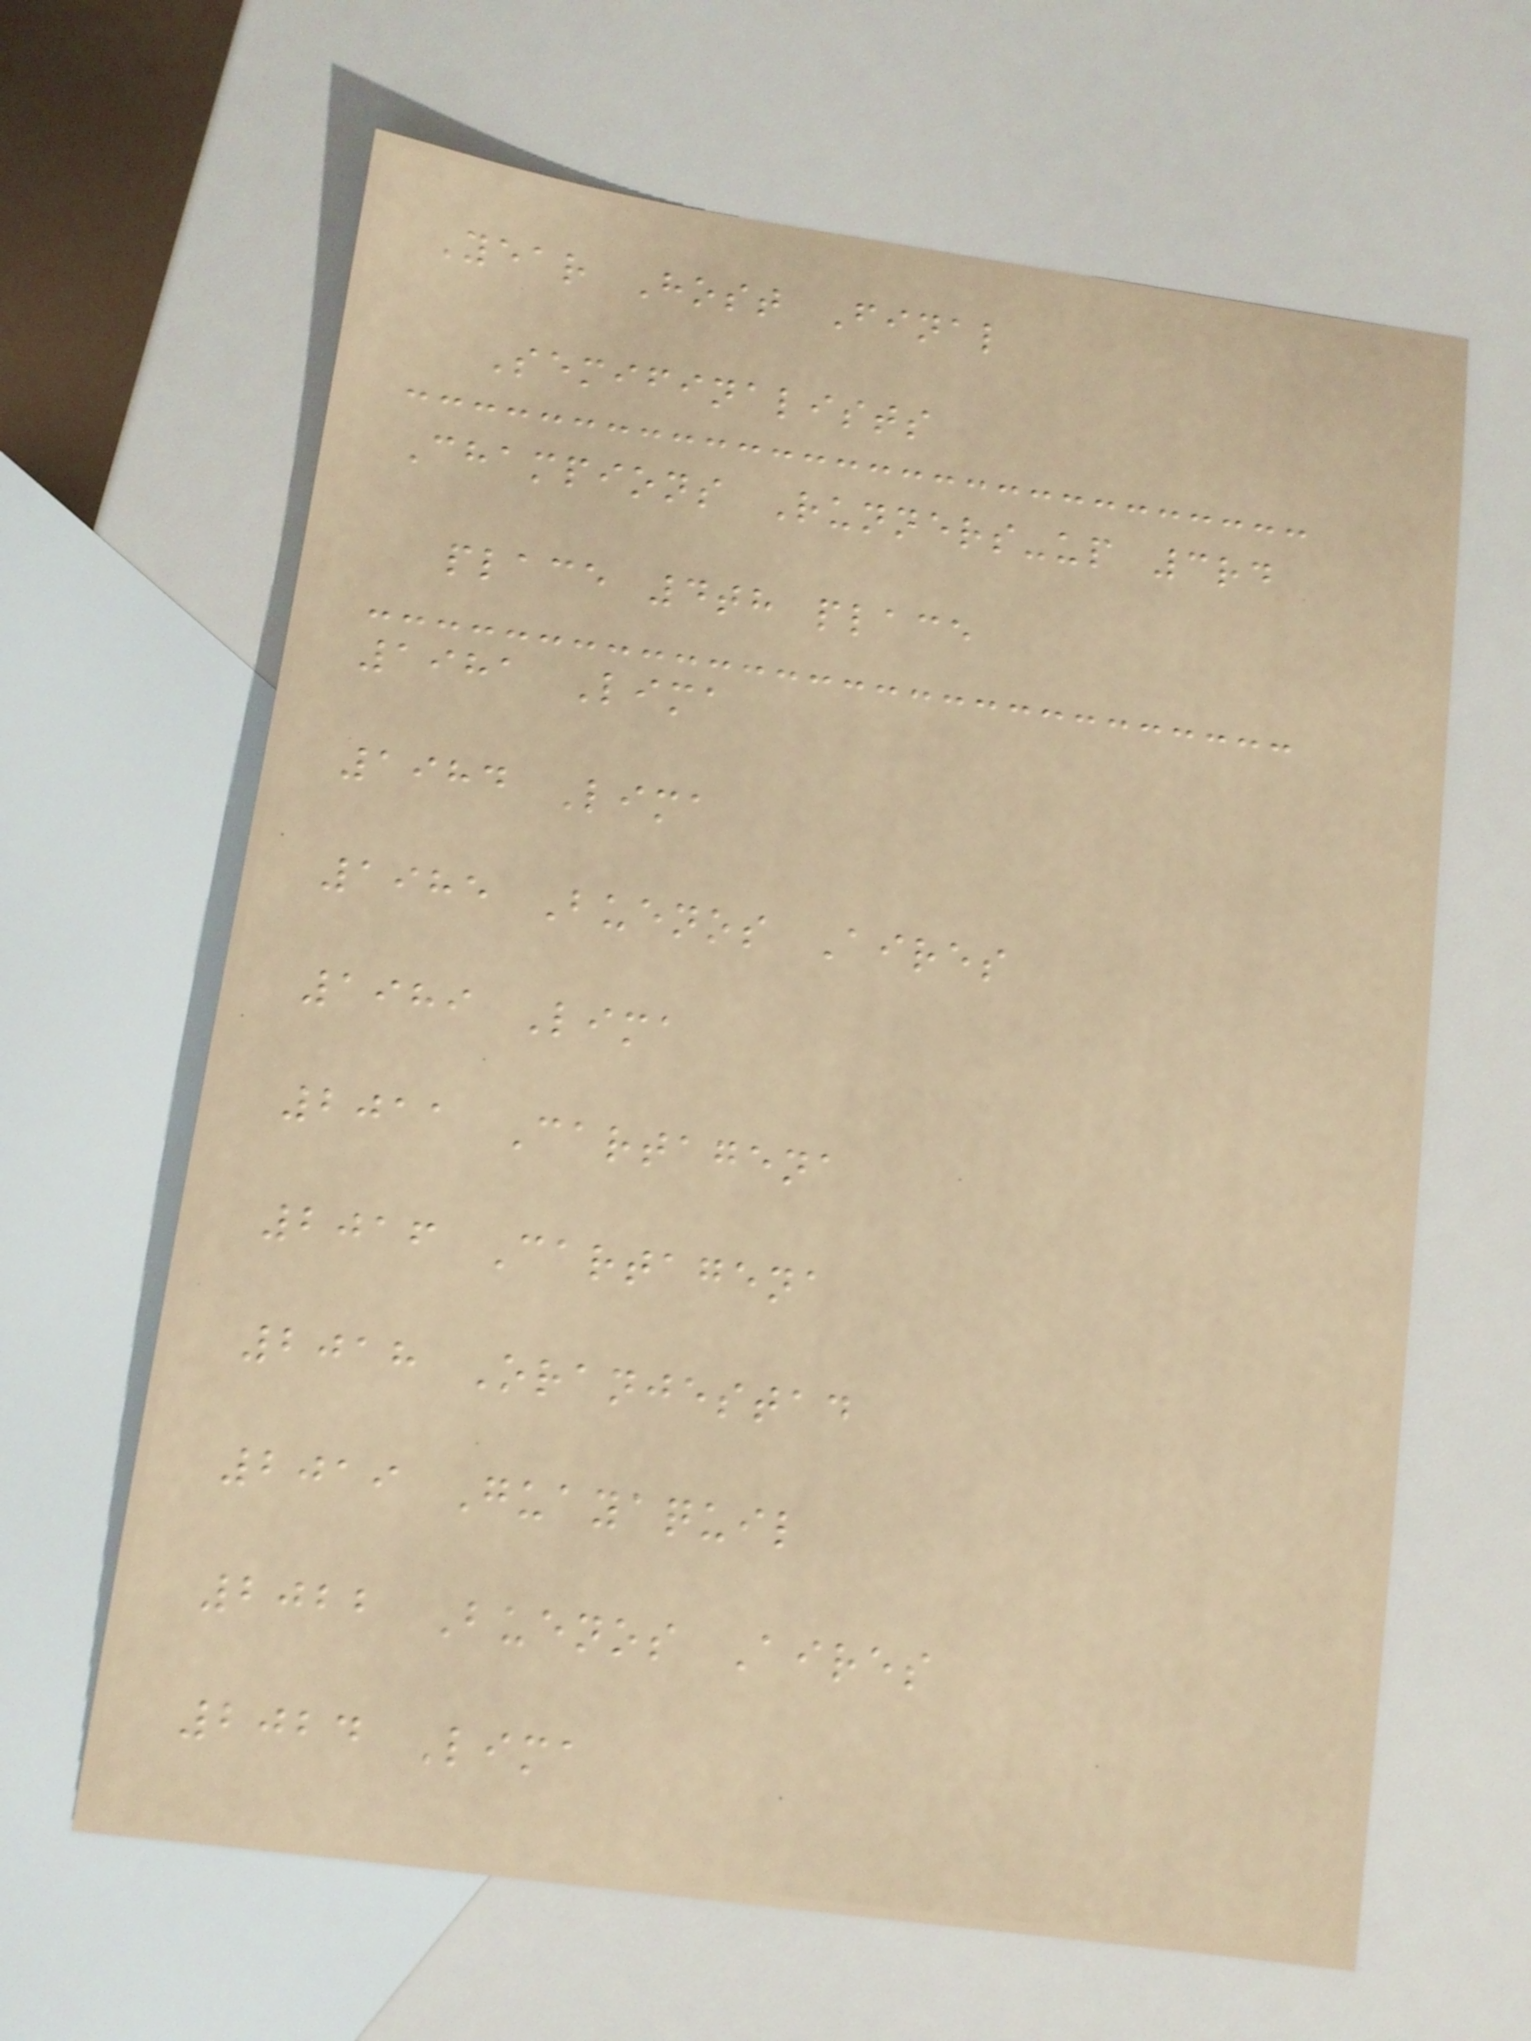Year Host Final
Semifinalists
Champions Runners-up 3rd
place 4th place
1981 Lima
1984 Lima
1985 Buenos Aires
1989 Lima
2011 Cartagena
2016 Cartagena
2018 Oranjestad
2019 Guayaquil
2022 Buenos Aires
2024 Lima
